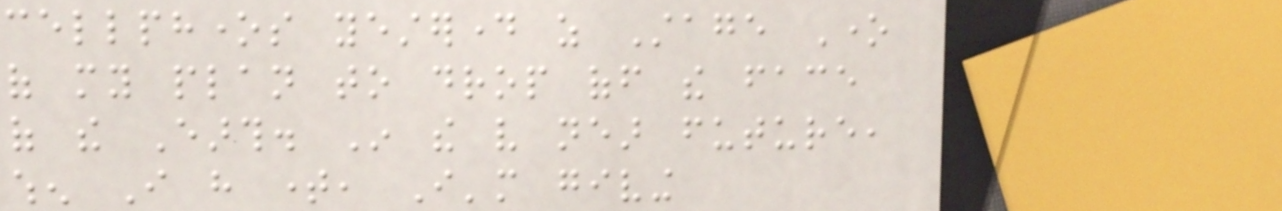cellphones yesterday as Stage One
of my plan to drop off the face
of the Earth. In the very near future,
when I have time, I'm giving
